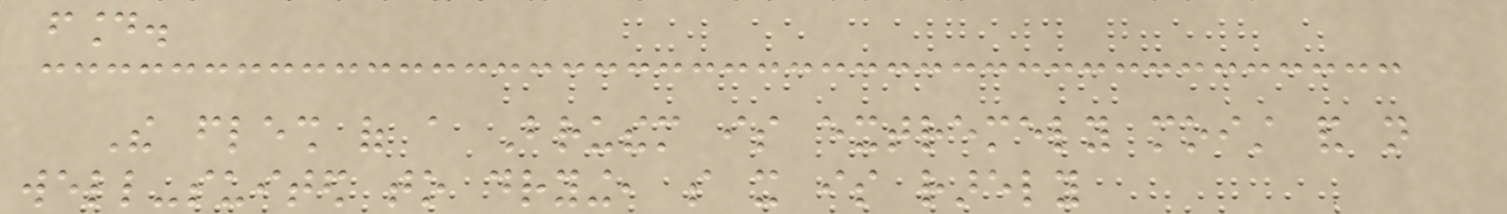found.
The flesh of a Bruthem is extremely moist and not
well-suited to drying, so it is rarely
